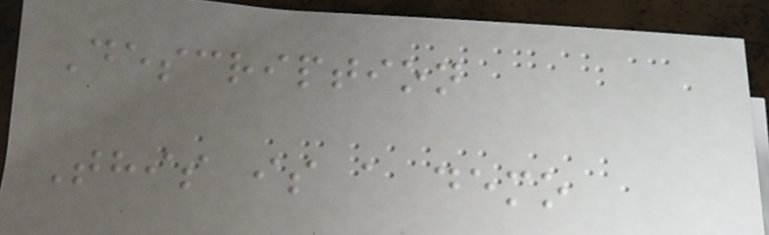Description
This is a demo
